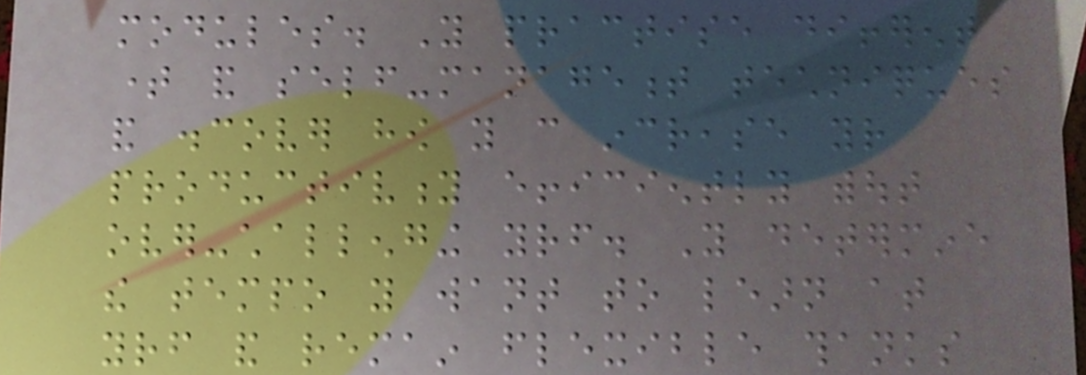modules. You practise different
time and self-management techniques
and discover how you can increase your
productivity efficiently without
over-challenging yourself. You determine
the tempo you want to learn at
yourself and remain flexible thanks
